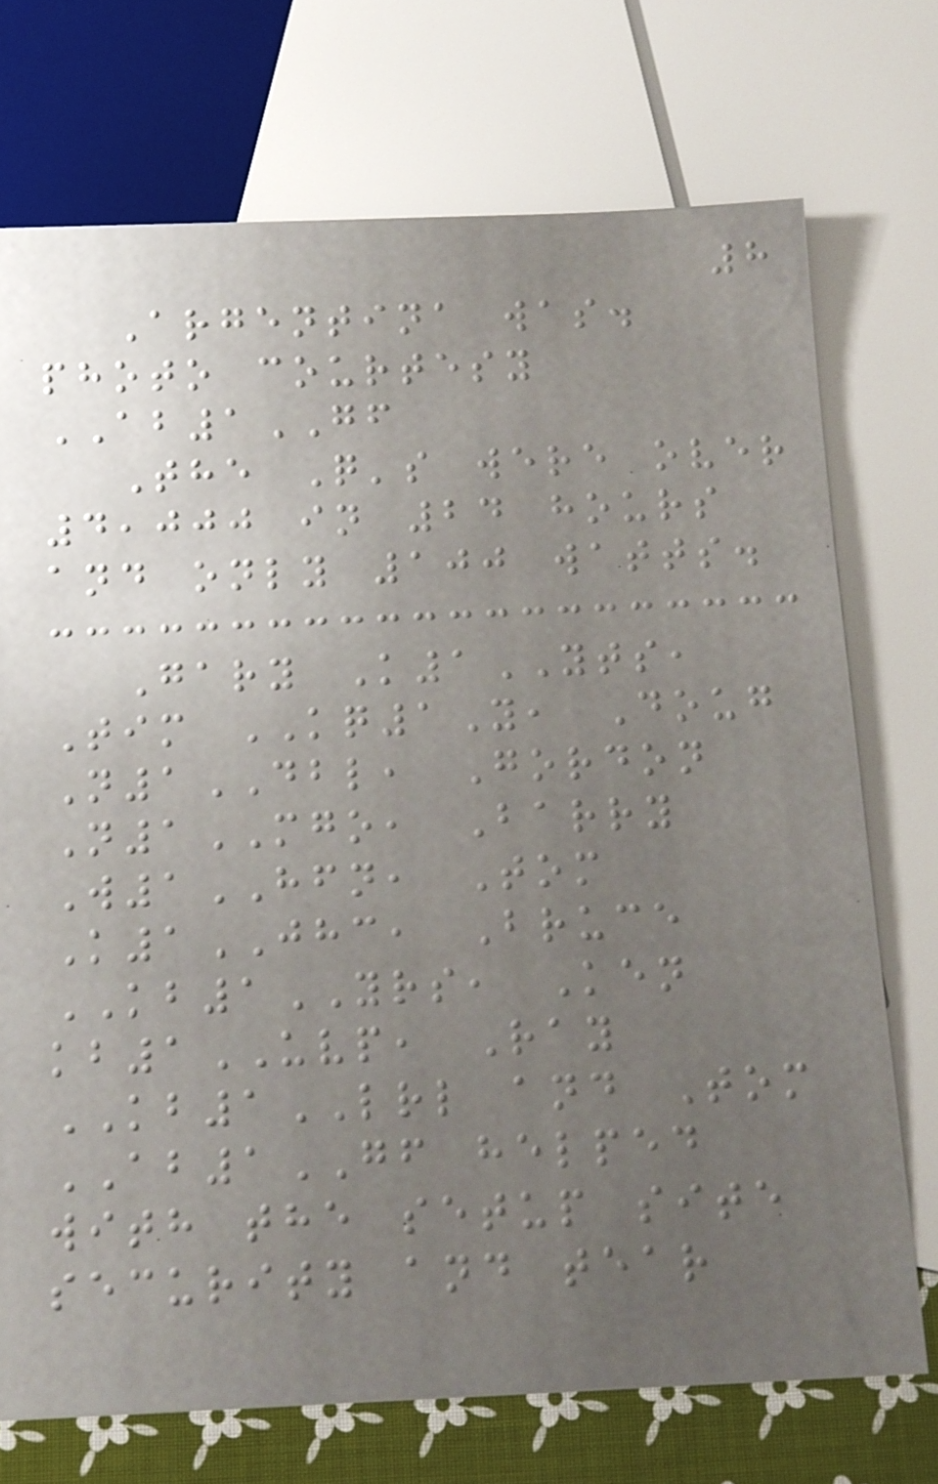8
Argentina was.
photo courtesy
AB1GF
The Q's were over
4,000 in 24 hours
and only 100 watts.
Gary K1YTS,
Tim KQ1Y, Doug
N1DBL, Gordon
N1MGO, Barry
W1HFN, Tom
K1JHC, Bruce
KB1YRS, Ken
kb1UVP, Ray
KB1LRL and Tom
AB1GF helped
with the setup site
security and tear
